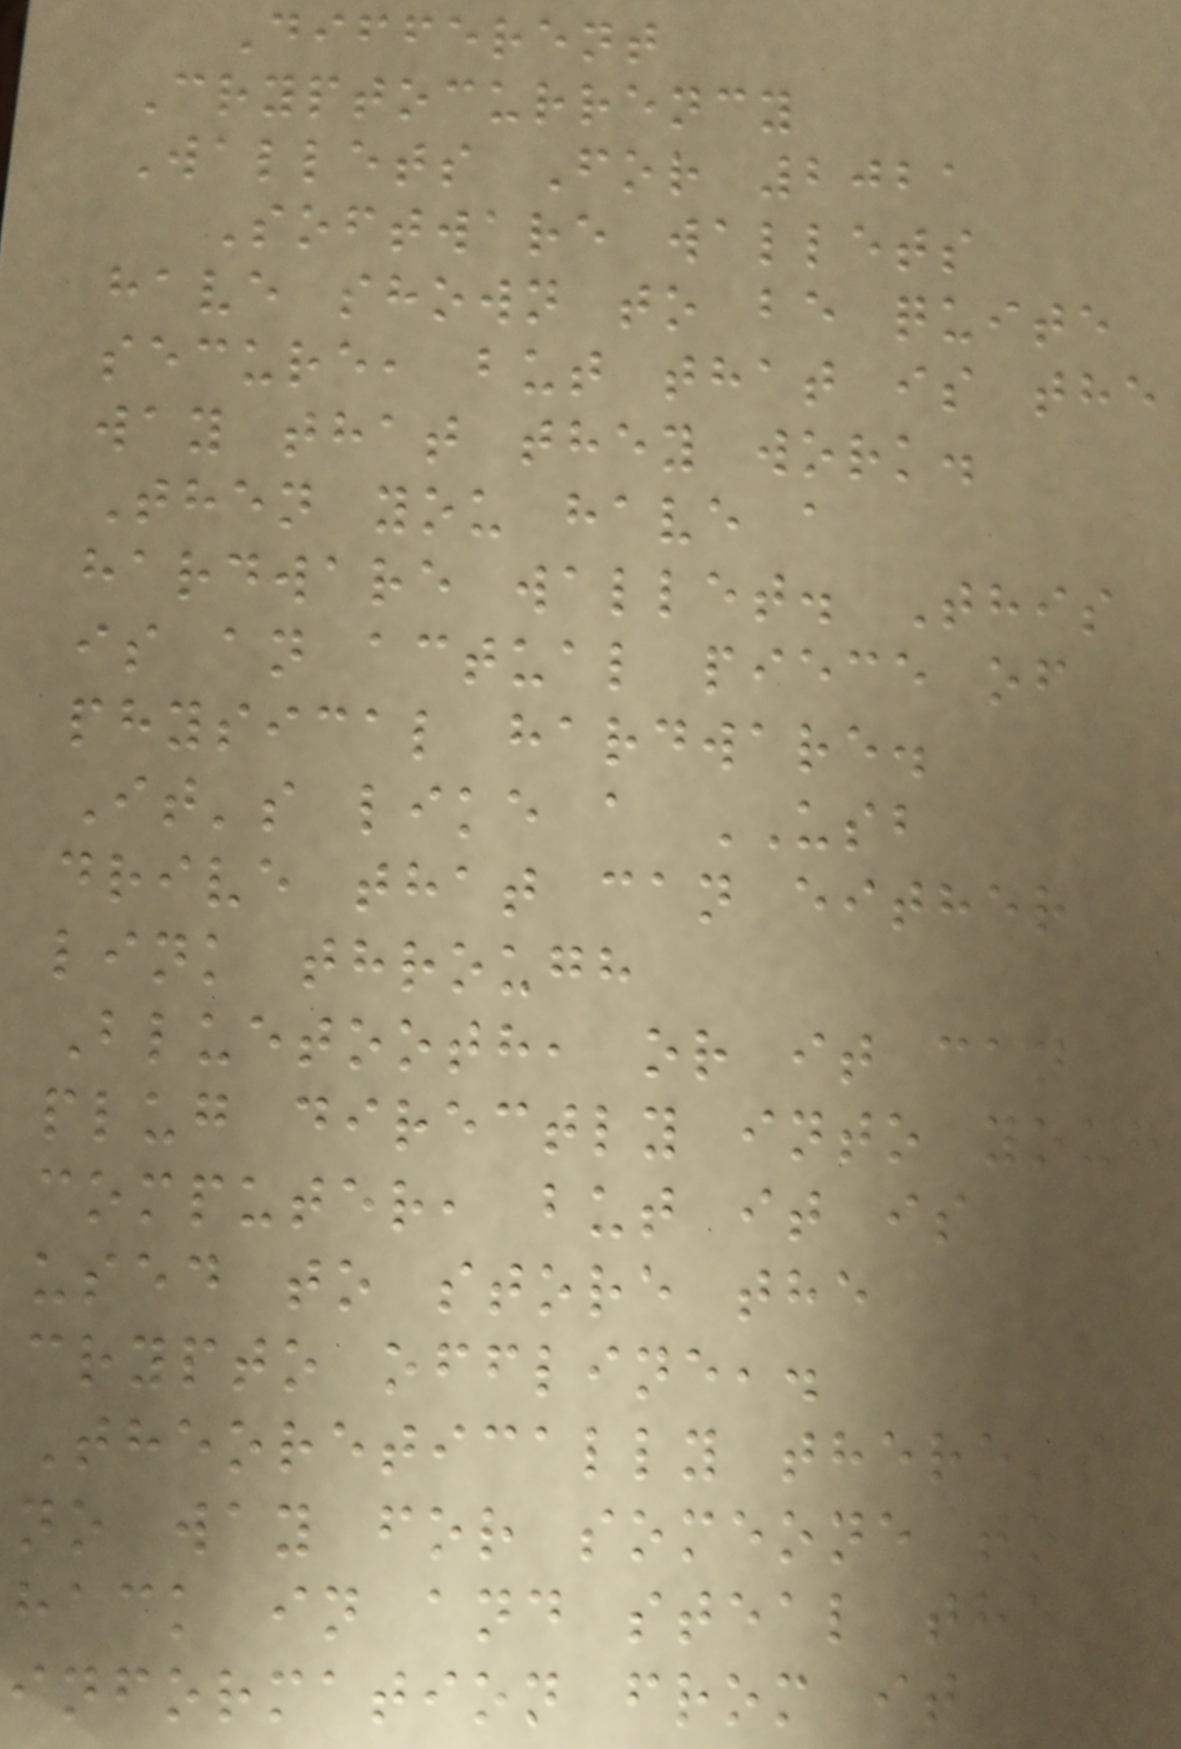Different
Cryptocurrency
Wallets For 2021
Software wallets
have shown to be quite
secure, but that is the
way that they work.
Then you have a
hardware wallet. This
is an actual piece of
physical hardware.
It's like a USB
drive that can either
link through
Bluetooth, or it can
plug directly into your
computer, but it is
used to store the
crypto offline,.
Theoretically there's
no way for someone to
hack in and steal the
information from it
